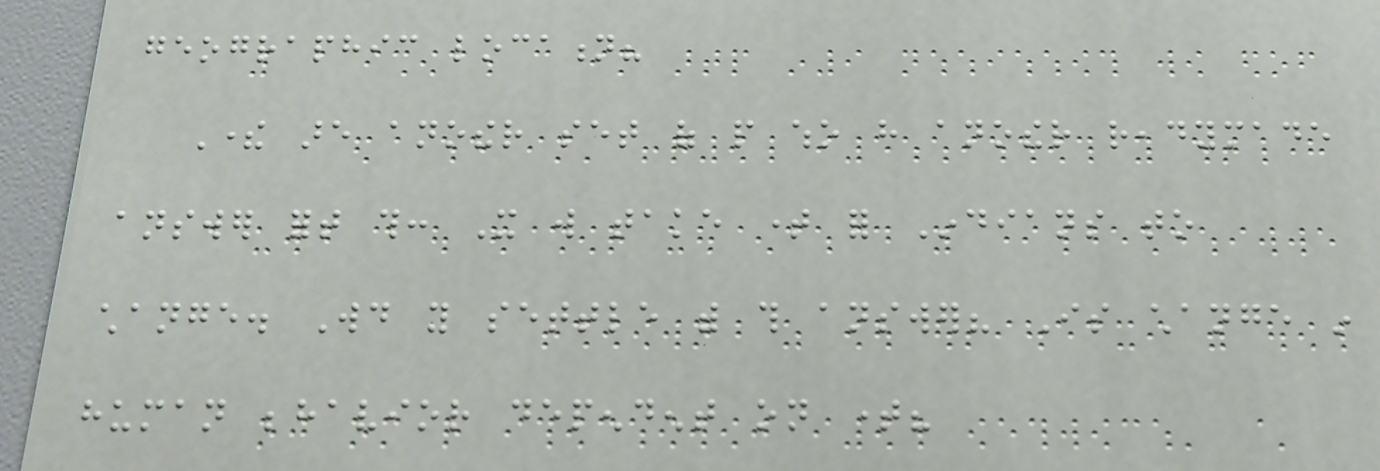geographic location?
There are another set of people who have another readymade
answer fort this: It will take time for Indians to
change. Would you settle with this answer? Is change in
human behavior dependent on time?
